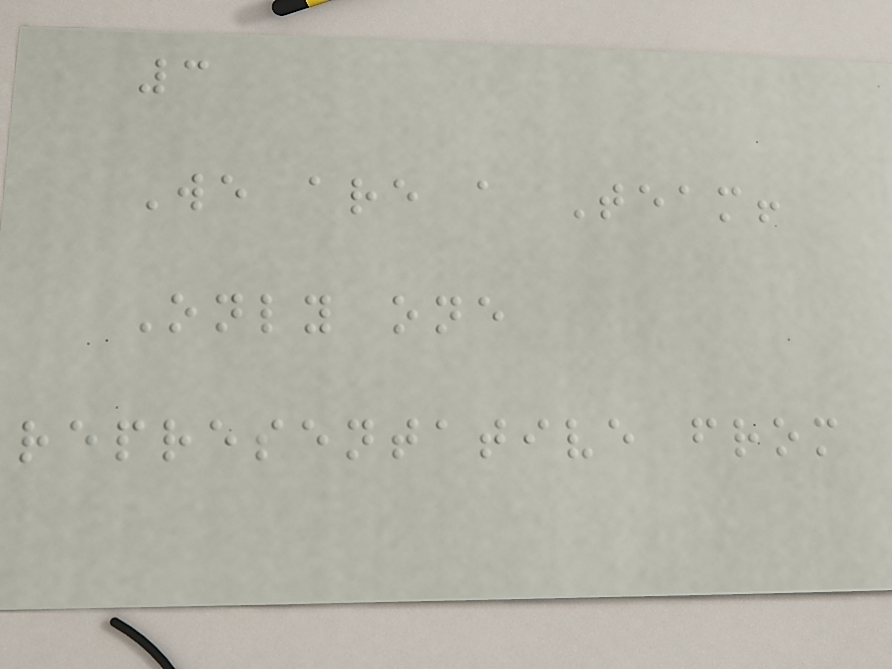3
We are a Team!
Only one
representative from
